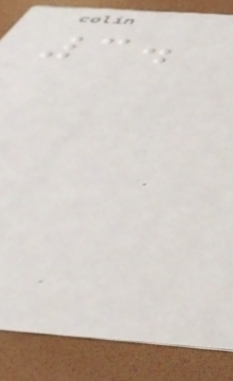3.
